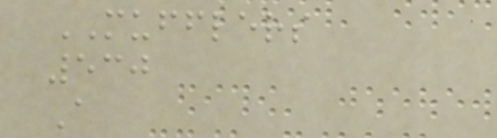MUFFLERS
530
A
